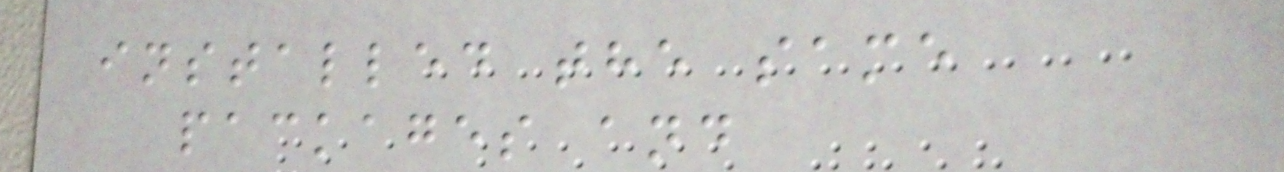installed the same
packages and
